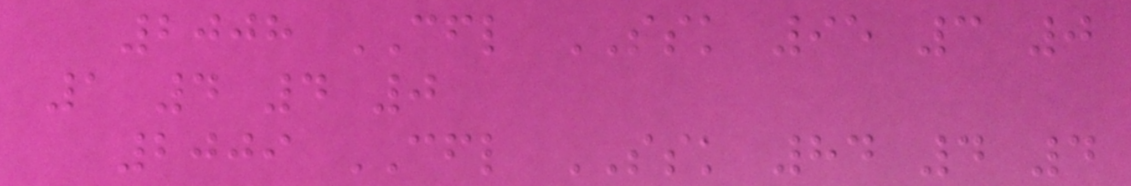2008 CFL SSK 95 3 0
1 4 4 0
2009 CFL SSK 84 4 4
